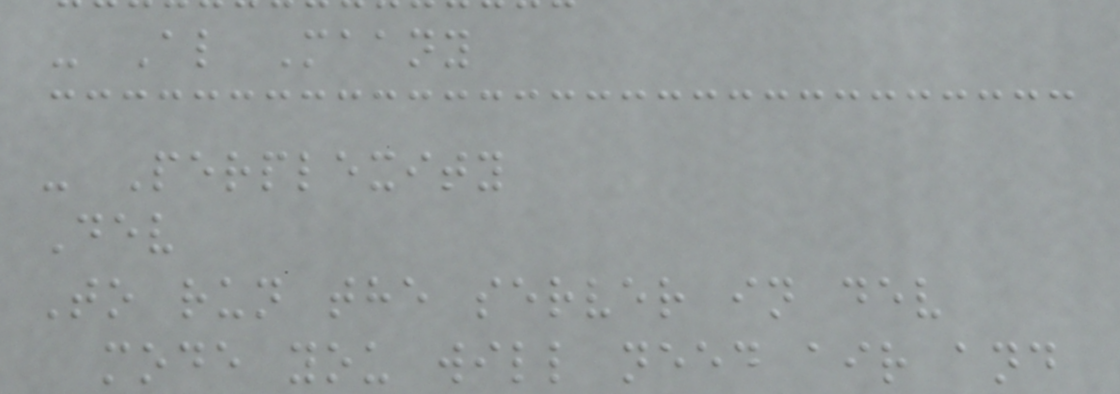- Al Maany
- Perplexity
Dev
To run the server in dev
mode you will need air and
